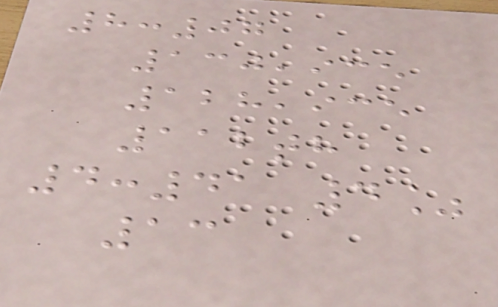8:07
130,935
128,935
112th
4:41 4%
13
